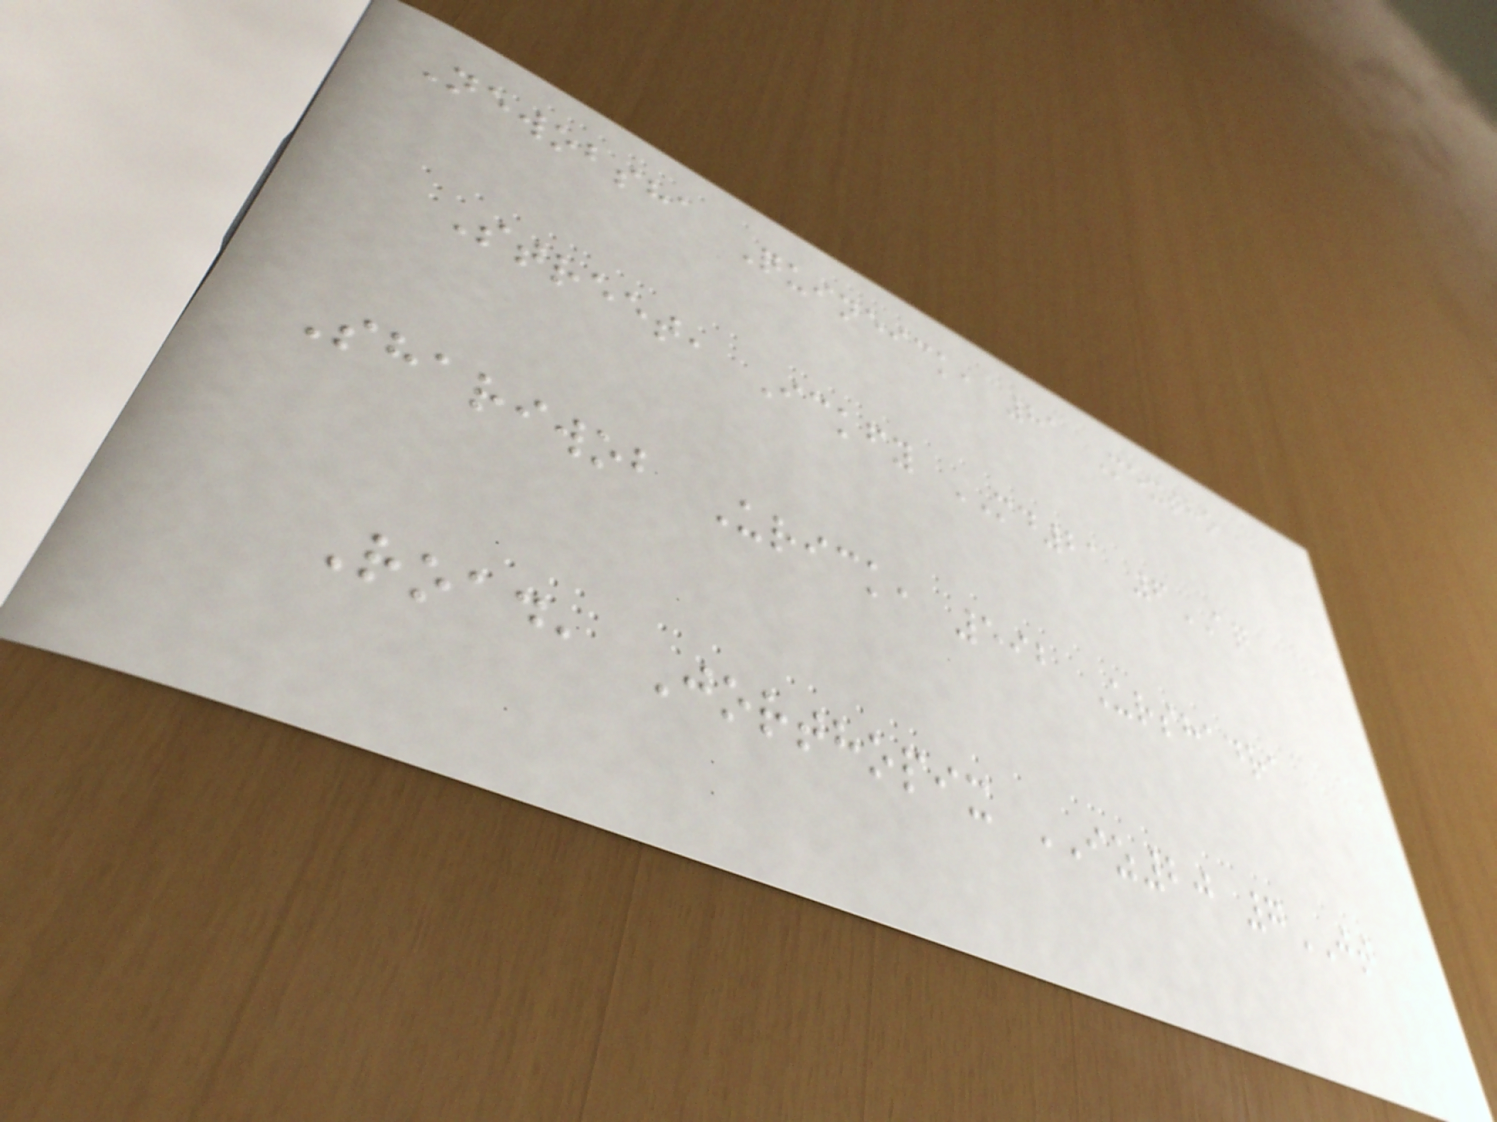Newobsha Quineick, 81 Mextho
Street, Ickfy MD21 6AQ
Shariwob Urick, 592 Urshadra
Road, Jorthopix IZ20 7JT
